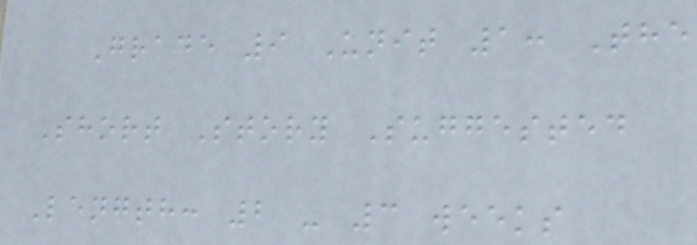Grade 9 Unit 1: The
Short Story Suggested
Length: 2 - 3 weeks
